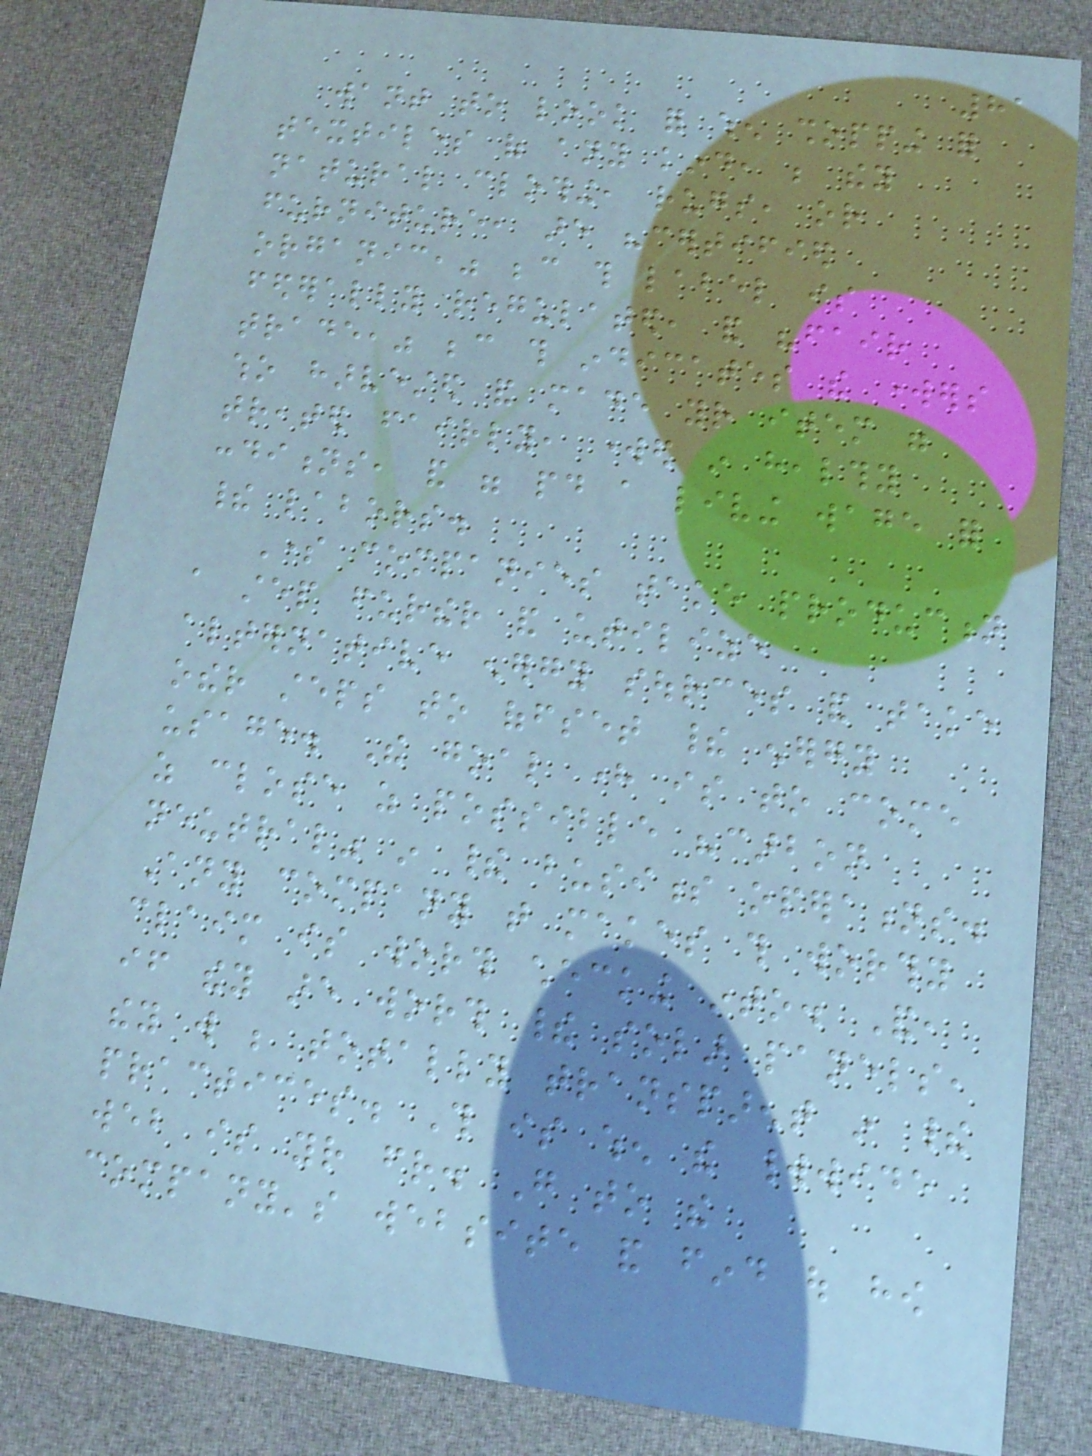81
want to look for when shopping for
textiles of any kind, be they
natural clothing, rugs, or
furniture, are "certified
organic," because this label is
federally regulated, and "fair
trade," because this indicates the workers
who harvested and made your item were
treated fairly, worked in healthy
conditions, and were paid a living wage for
their labors.
Some companies take production
a step further and utilize
alternative energy sources and take
other steps to offset their energy
usage. The goal here is to come
as close as possible "carbon
neutral" in their business operations.
Any company that makes this worthy
claim is worth checking into. And,
if they are worth their solar panels,
they will be totally transparent in their
practices. This is when the worldwide
web is your friend. Go to the
company's website and find out how
